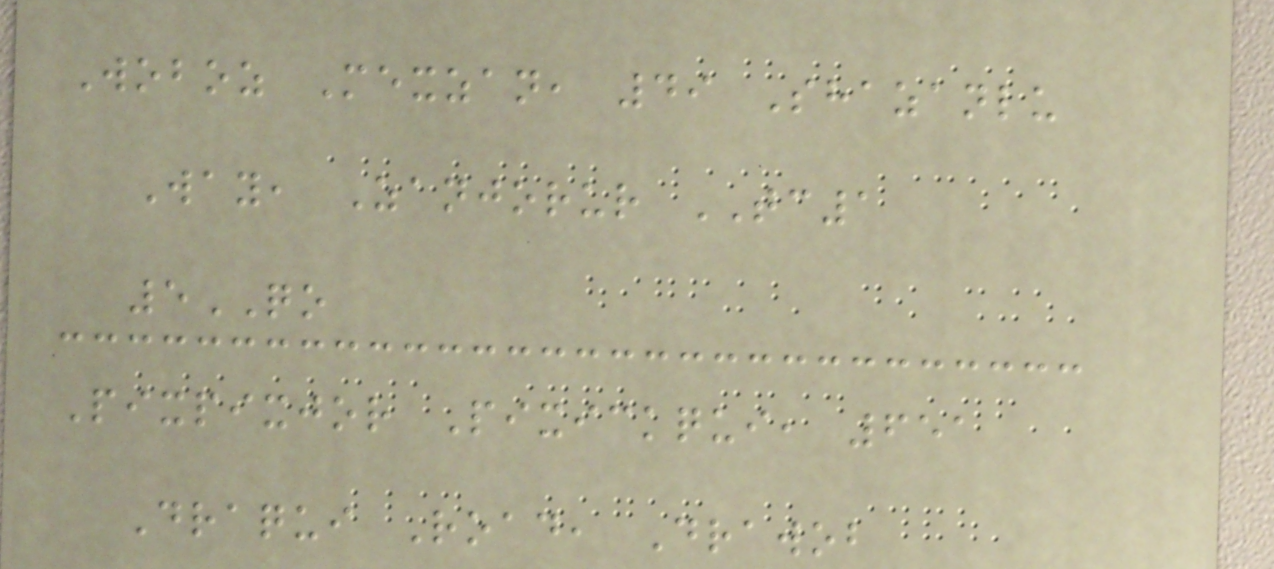Woboz Mexzan, 49 Shazanlu
Way, Zanjorur TC1
5QO
Pixpixjor Pixickqui, 651
Draqui Road, Drawob
